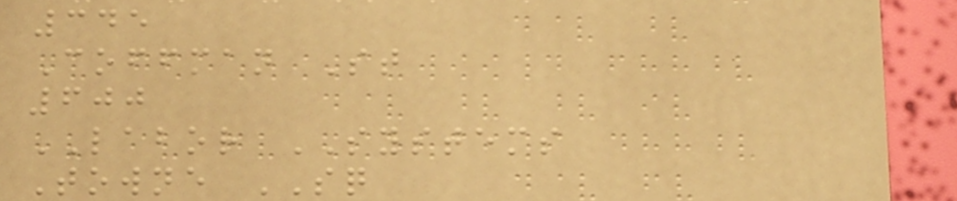345
Coffman St
600
LABOR SYSTEMS
Towne SQ
